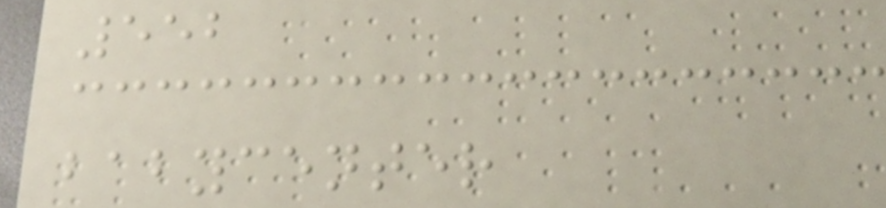552
babycenter
